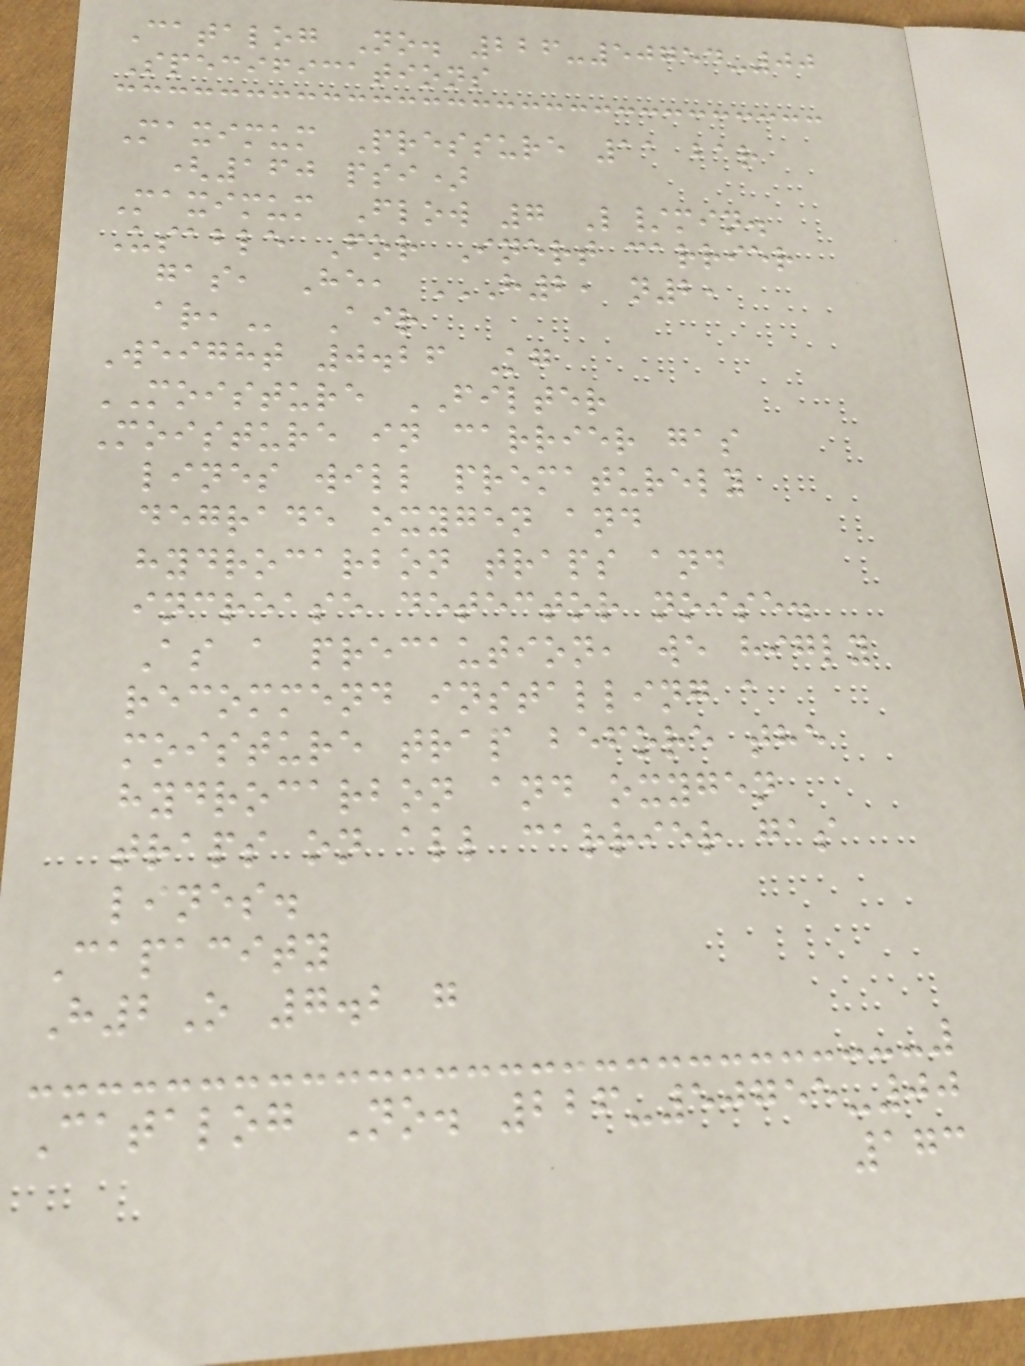Catalog No. 226-50754-00
Specifications
Maximum Pressure 11 bar
(160 psi)
Maximum Flow 7 L/min.
Usable For Inert carrier
gas, He, H2, N2,
AR, Air
Weight 0.26 Kg
MOISTURE FILTER
Moisture in carrier gas
lines will prematurely
degrade oxygen and
hydrocarbon traps and
increase detector noise.
As a precaution, we higly
recommend installing a
moisture trap before the
hydrocarbon and oxygen
traps on all carrier gas
lines.
Capacity
H2O 7.2 g
Catalog No. 226-50755-00
173
